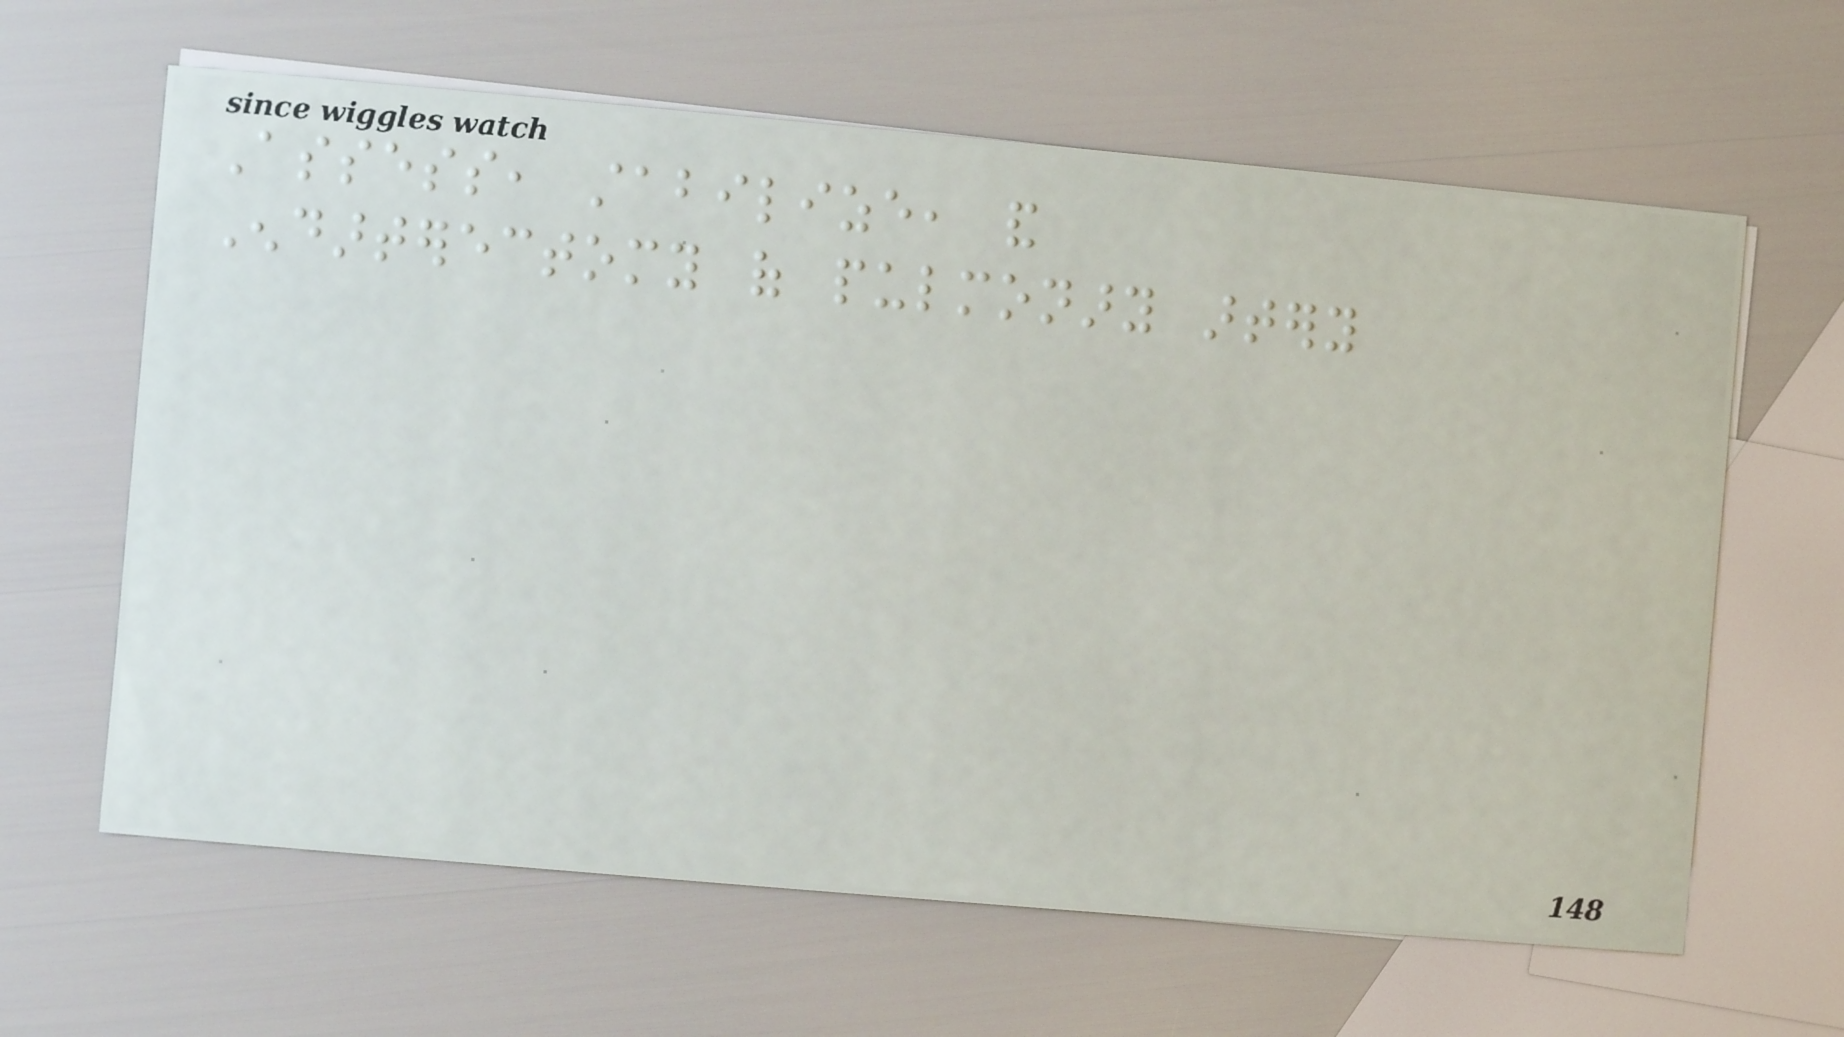Assess, stabilize, and
Endarterectomy of pulmonary artery
